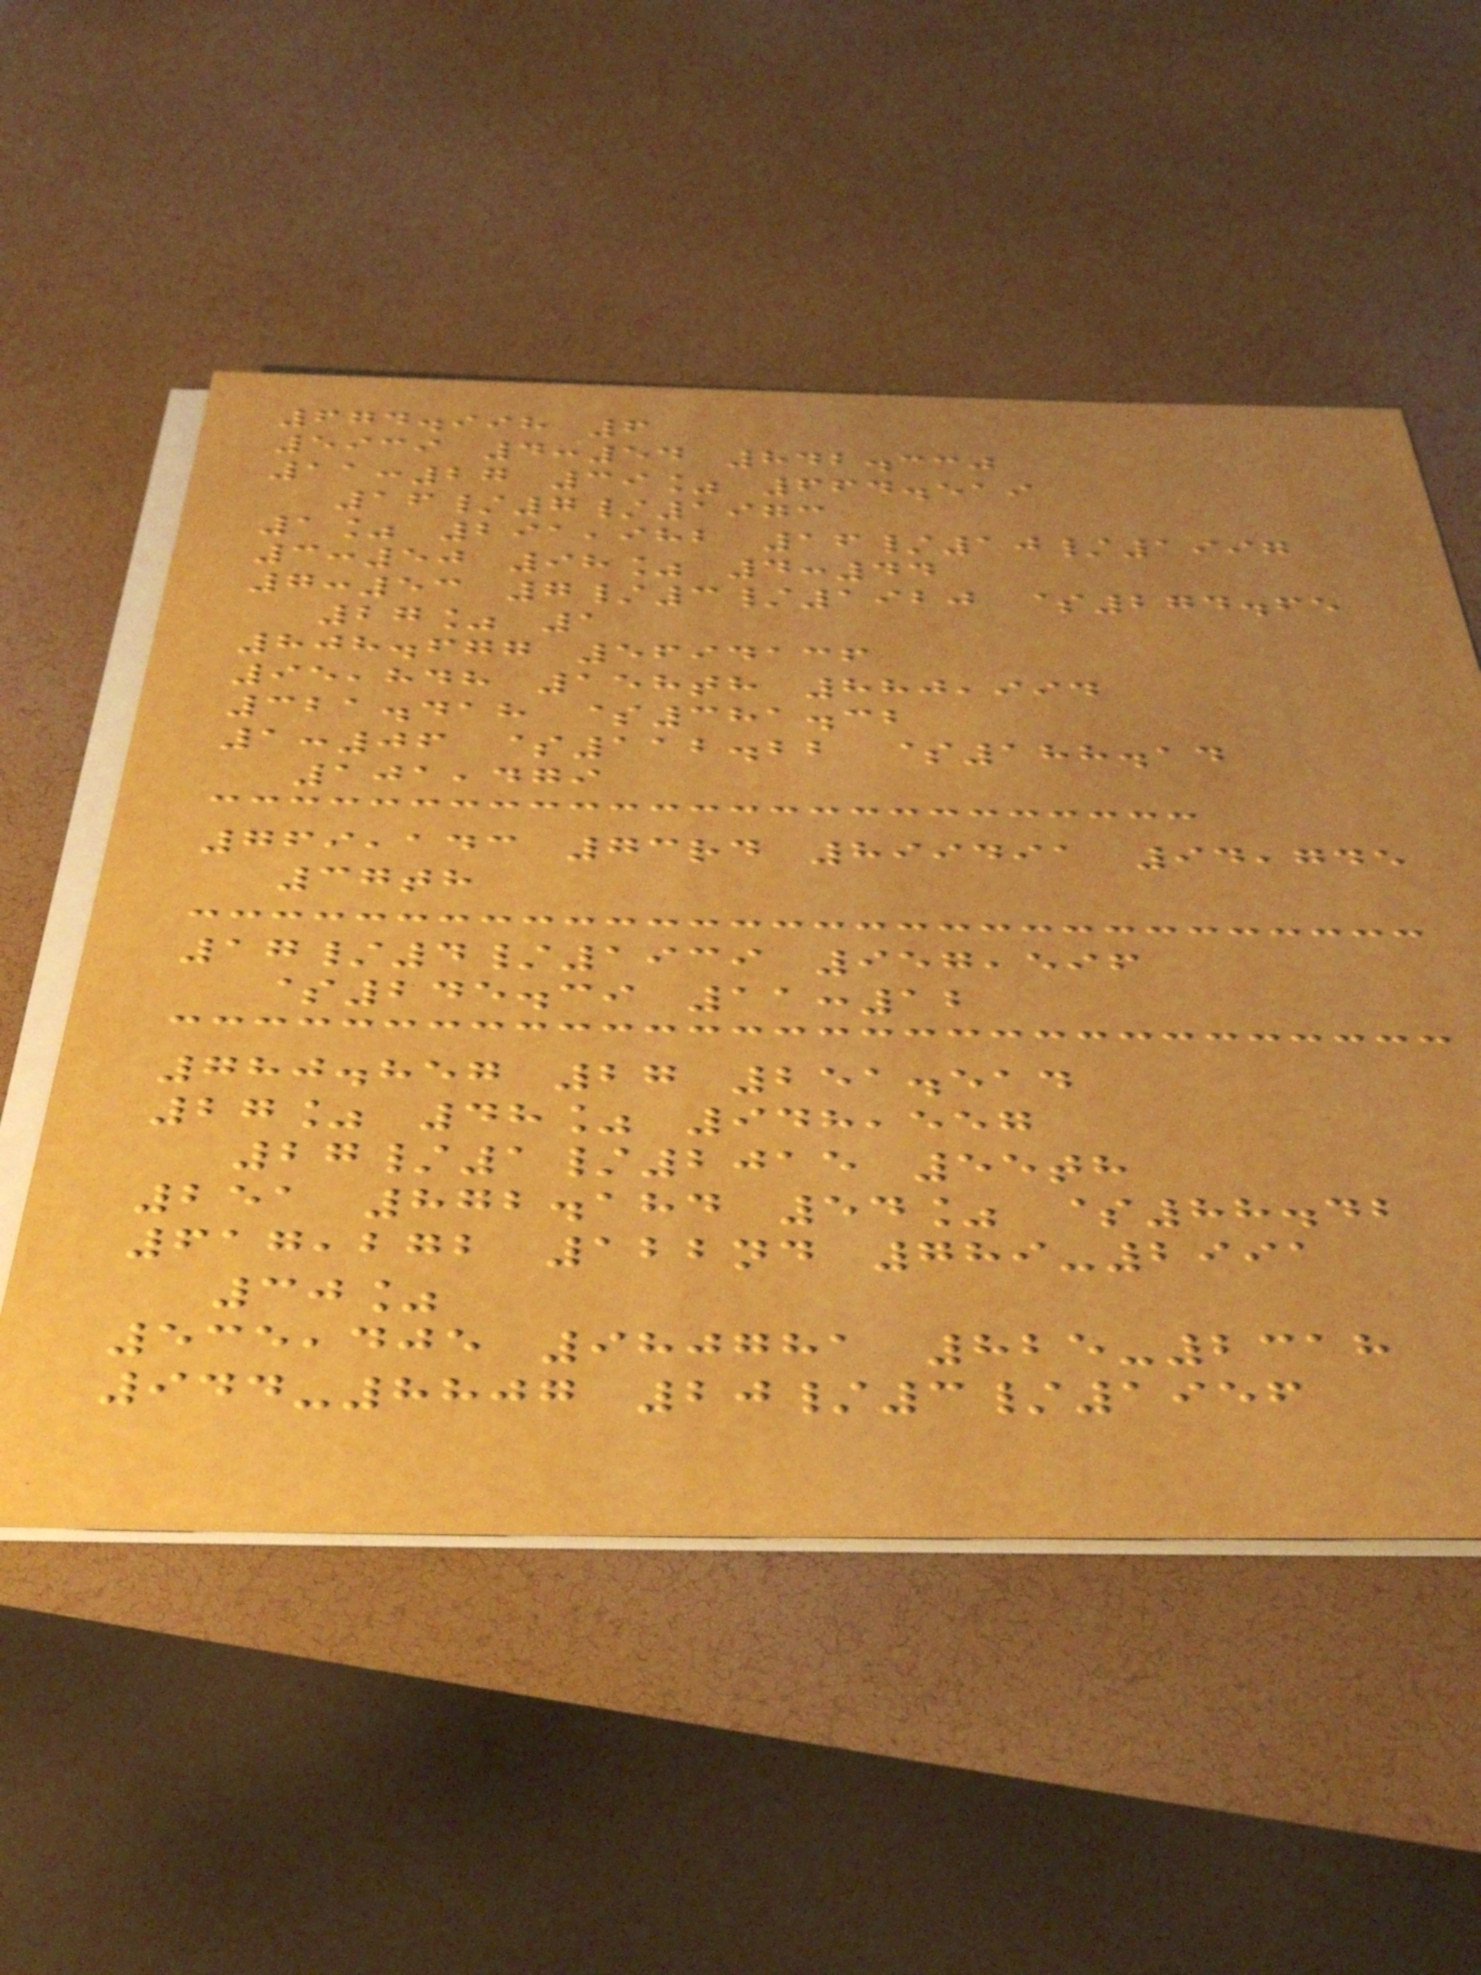674.998 6
5939 4:54 842.330
11:27 39% 664.519
16/7/1973
1% 291,982 16/10/1997
3:50 98% 4:44
7:53 7/3/1920 $274.65
27% 1
808.677 5694136
95,848 158th 880,994
321.418 $381.32
1:06 $112.22 $188.14
101,479
769,143 73rd 899491 94,745
37th
17/4/1939 957,596
$245.39 11:12
780.857 27 251.514
27% 48% 948,557
27/1/2015 55th
251 872.184 54% $88.42
617,272 122nd 789-2991
30%
535,405 980781 825-2318
944-8807 20/3/1956
